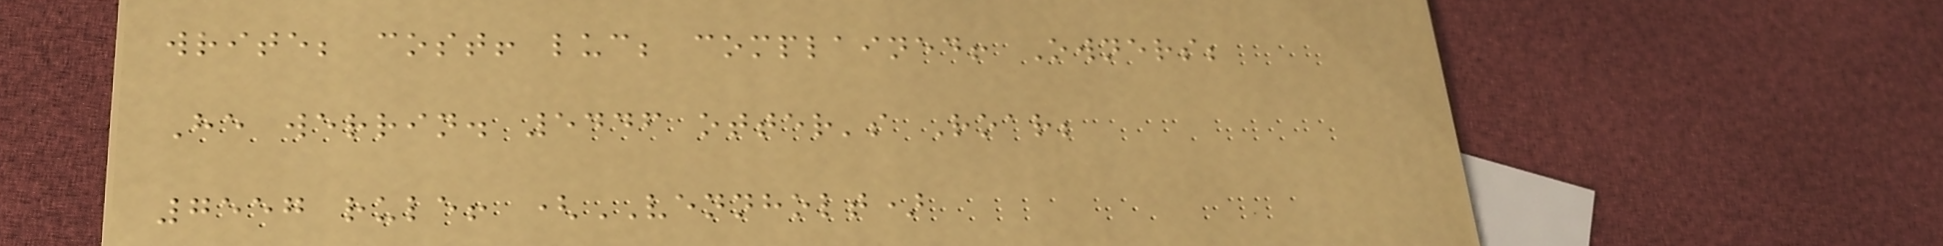write; cost! luc; complained! Owners;
He werrin. 5446 otter's Roar;
7557 rule! (VENNHOLT)
